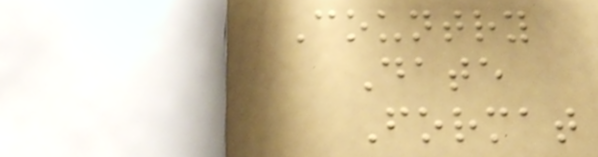Country
Date
Format
